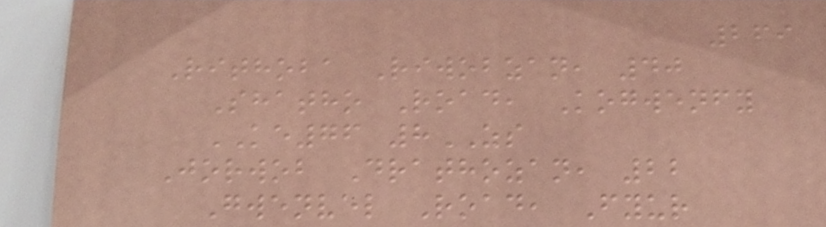269
Rithoba Riwobzan, 40
Shatho Road, Kogwenfy
KE76 8ZS
Jorwob Drathozan, 22
Gwenvel Road, Fyur
